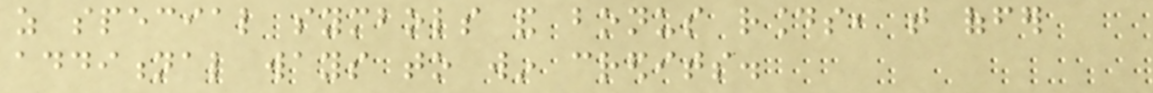as special symbols and bonus rounds, that offer
additional ways to win credits.
